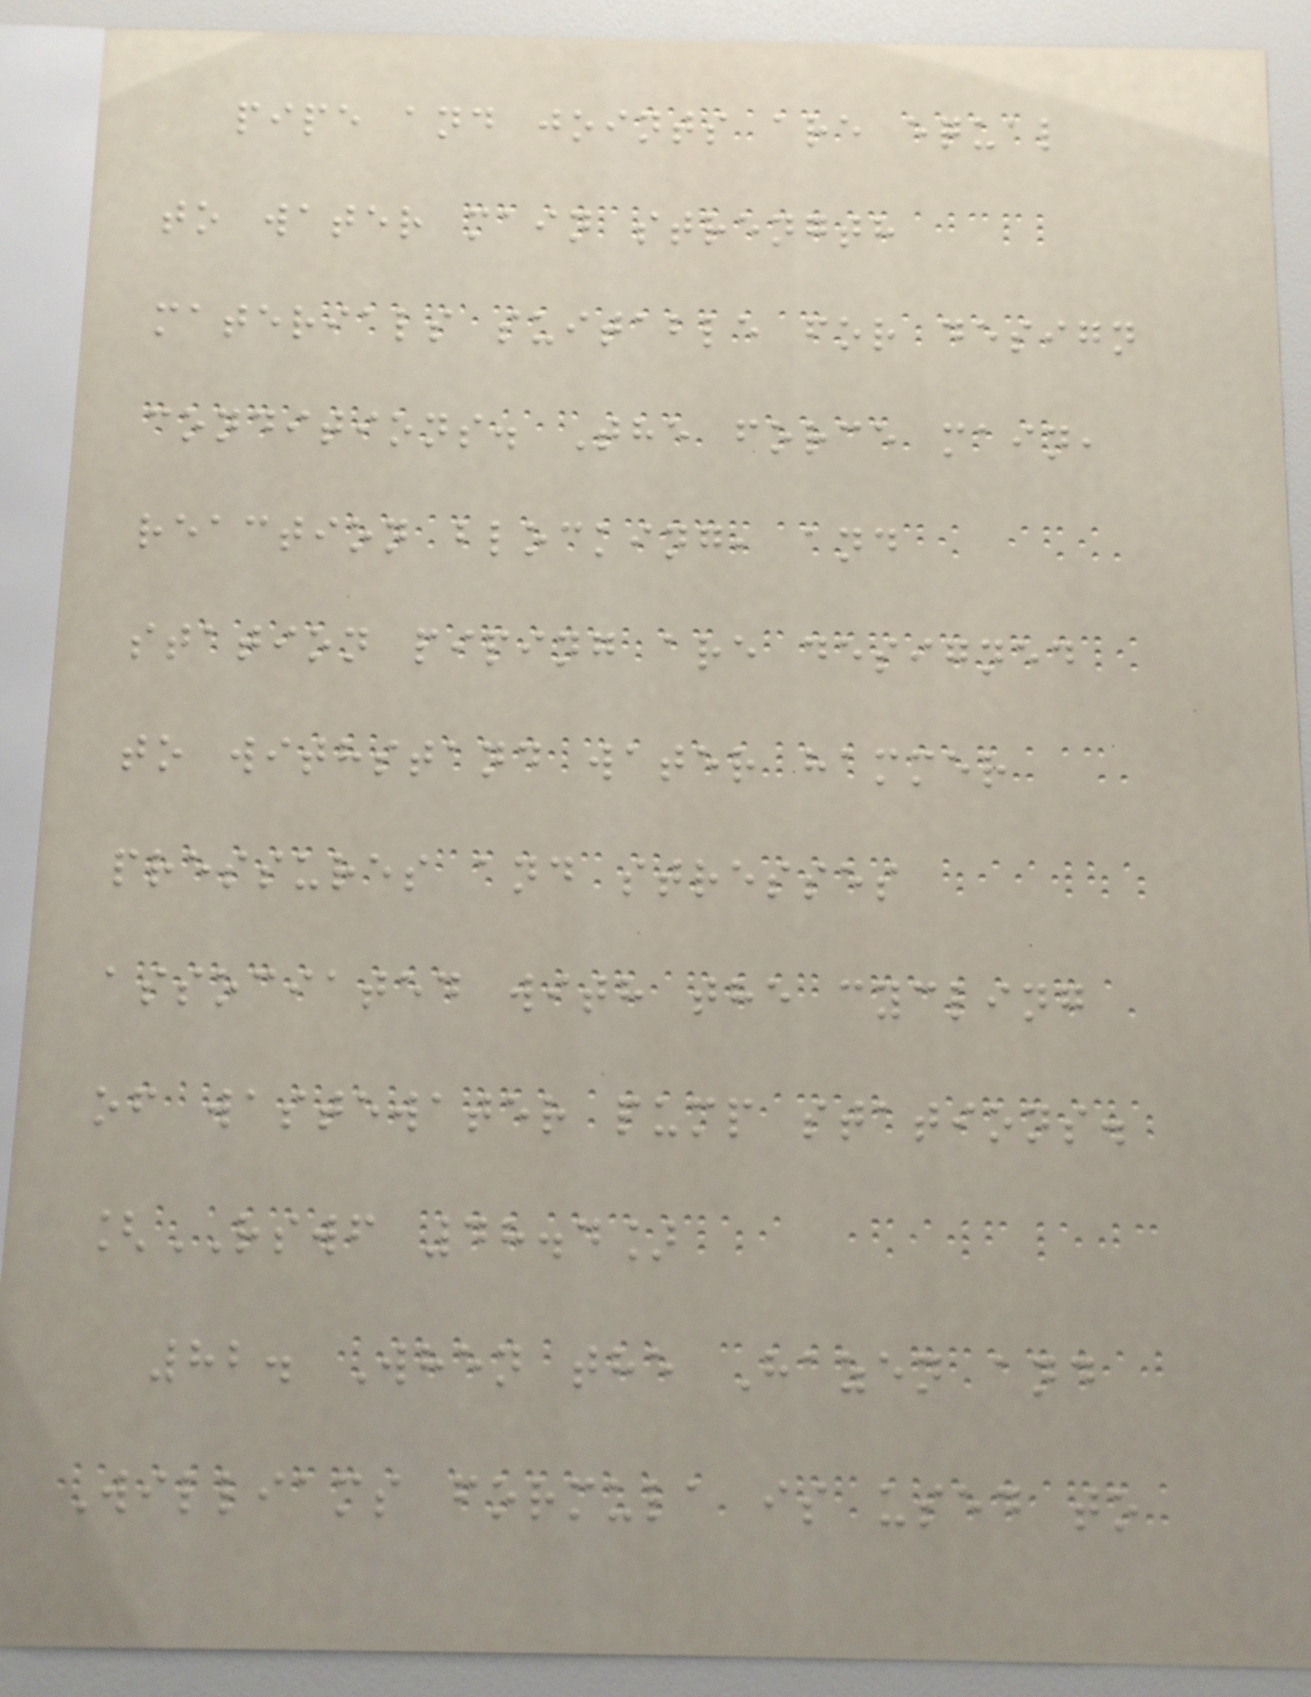pipe and joints are equal
to water main strength
materials suitable for design
conditions. The force main,
reaction blocking, and
station piping are designed
to withstand water hammer
pressures and stresses
associated with the cycling
of wastewater pump stations.
[RSWF 48.4]
82. When the Hazen and
Williams formula is used to
